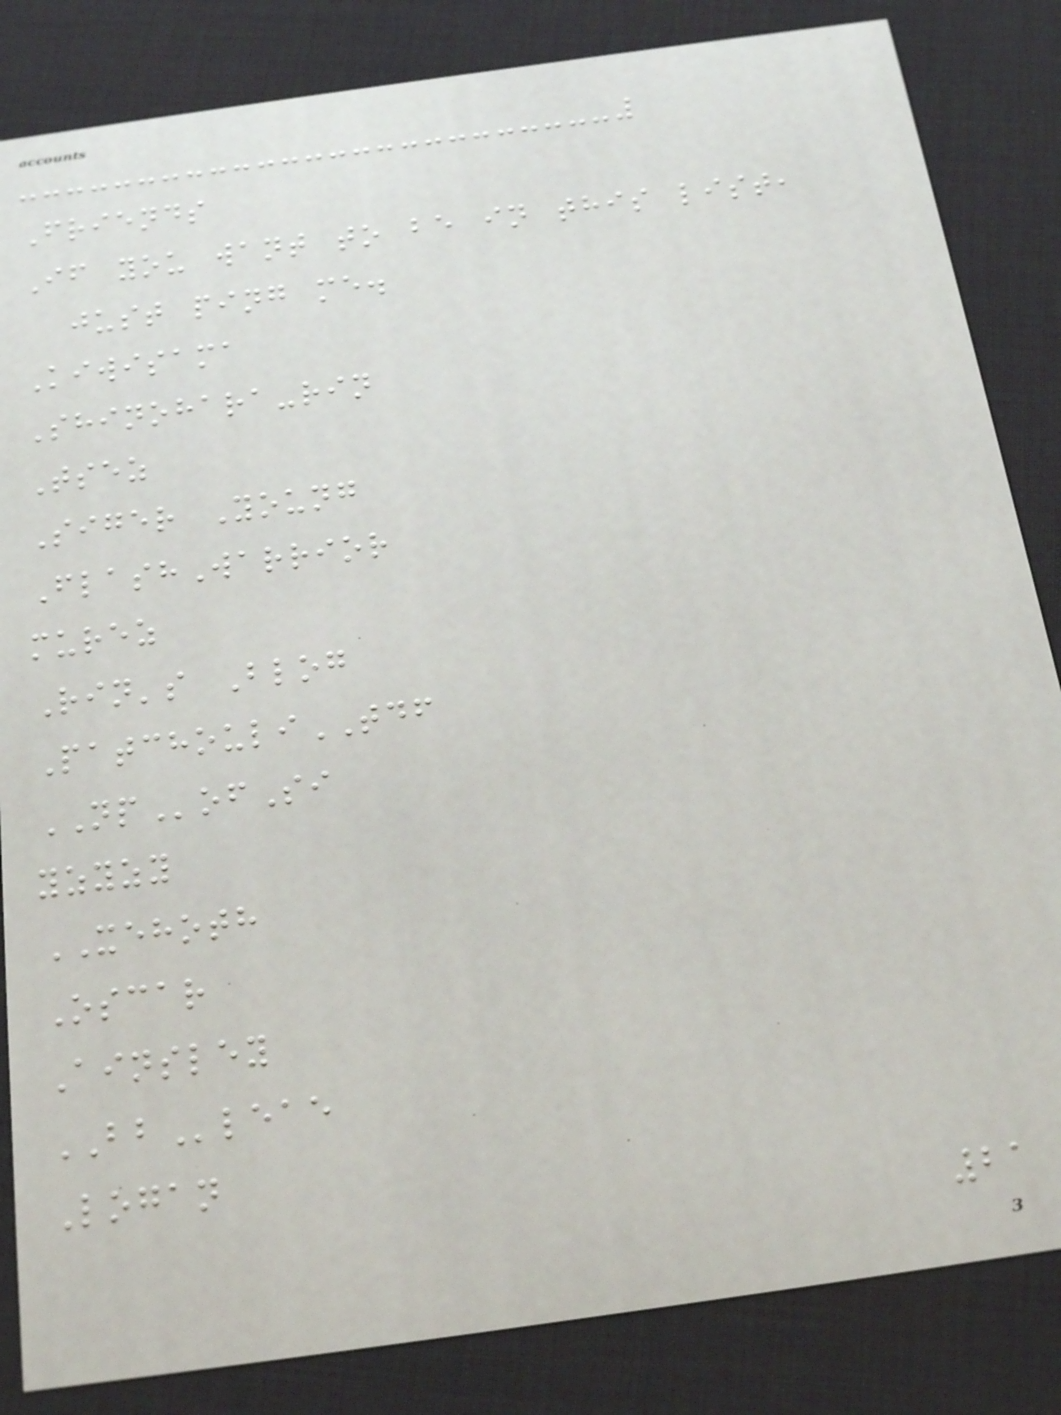Friends
If you want to be in this list,
just ping me.
Kiwisama
Shinohara-rin
Tsez
Siger Young
FlashWarrior
murez
Rin's Blog
PatchouliTDF
NPofSi
yzyzy
XEHOTH
Oscar
Ainsley
BBleae
Logan
21
